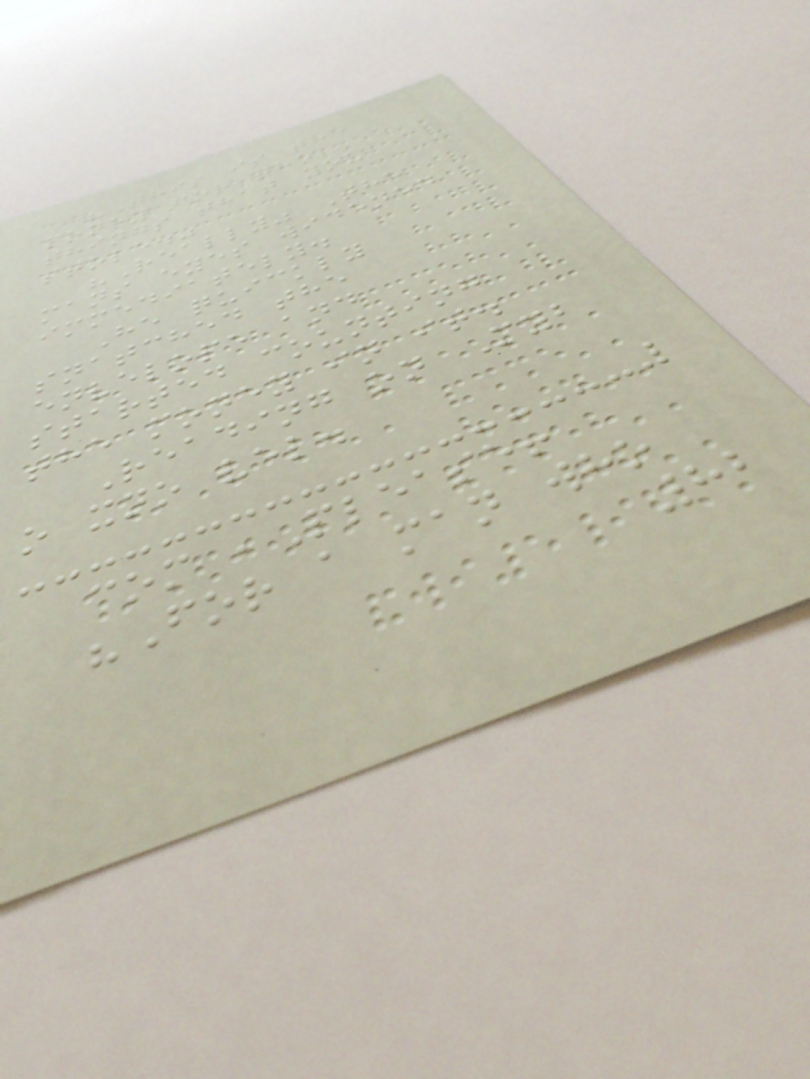"This is the
money for the
things that you
stole."
"Really" The
mans eyes widened
immediately.
He quickly
snatched the
envelope and
started counting
the money in it.
Reading on Myb
o xno vel.
com ,Please!
"For a man who
82
